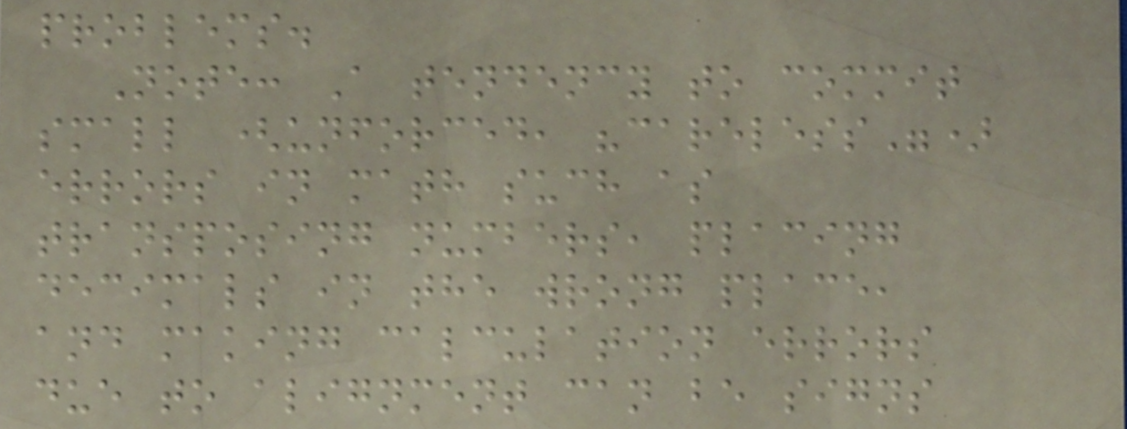problems.
Note: A tendency to commit
small (unforced, "careless")
errors in math such as
transposing numbers, placing
decimals in the wrong place,
and making calculation errors
due to alignment can be signs
